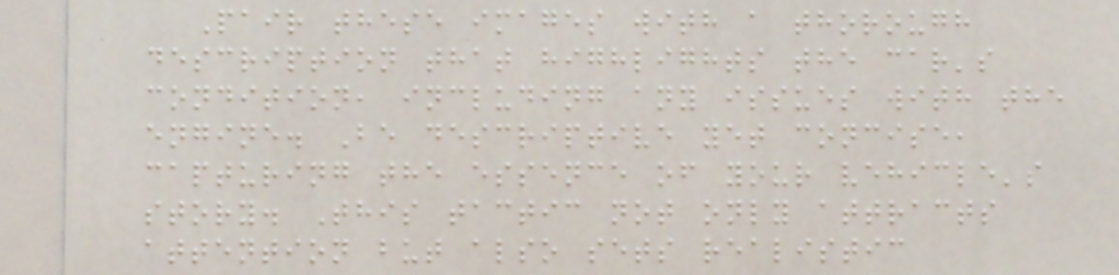Pair these images with a thorough
description that highlights the car's
condition, including any issues with the
engine. Be descriptive yet concise,
capturing the essence of your vehicle's
story. This tactic not only attracts
attention but also sets realistic
